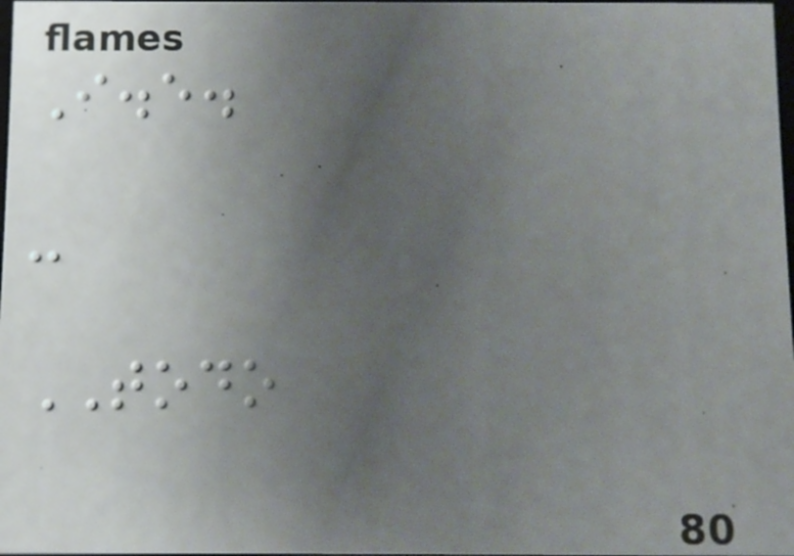I.e.
-
TODO
